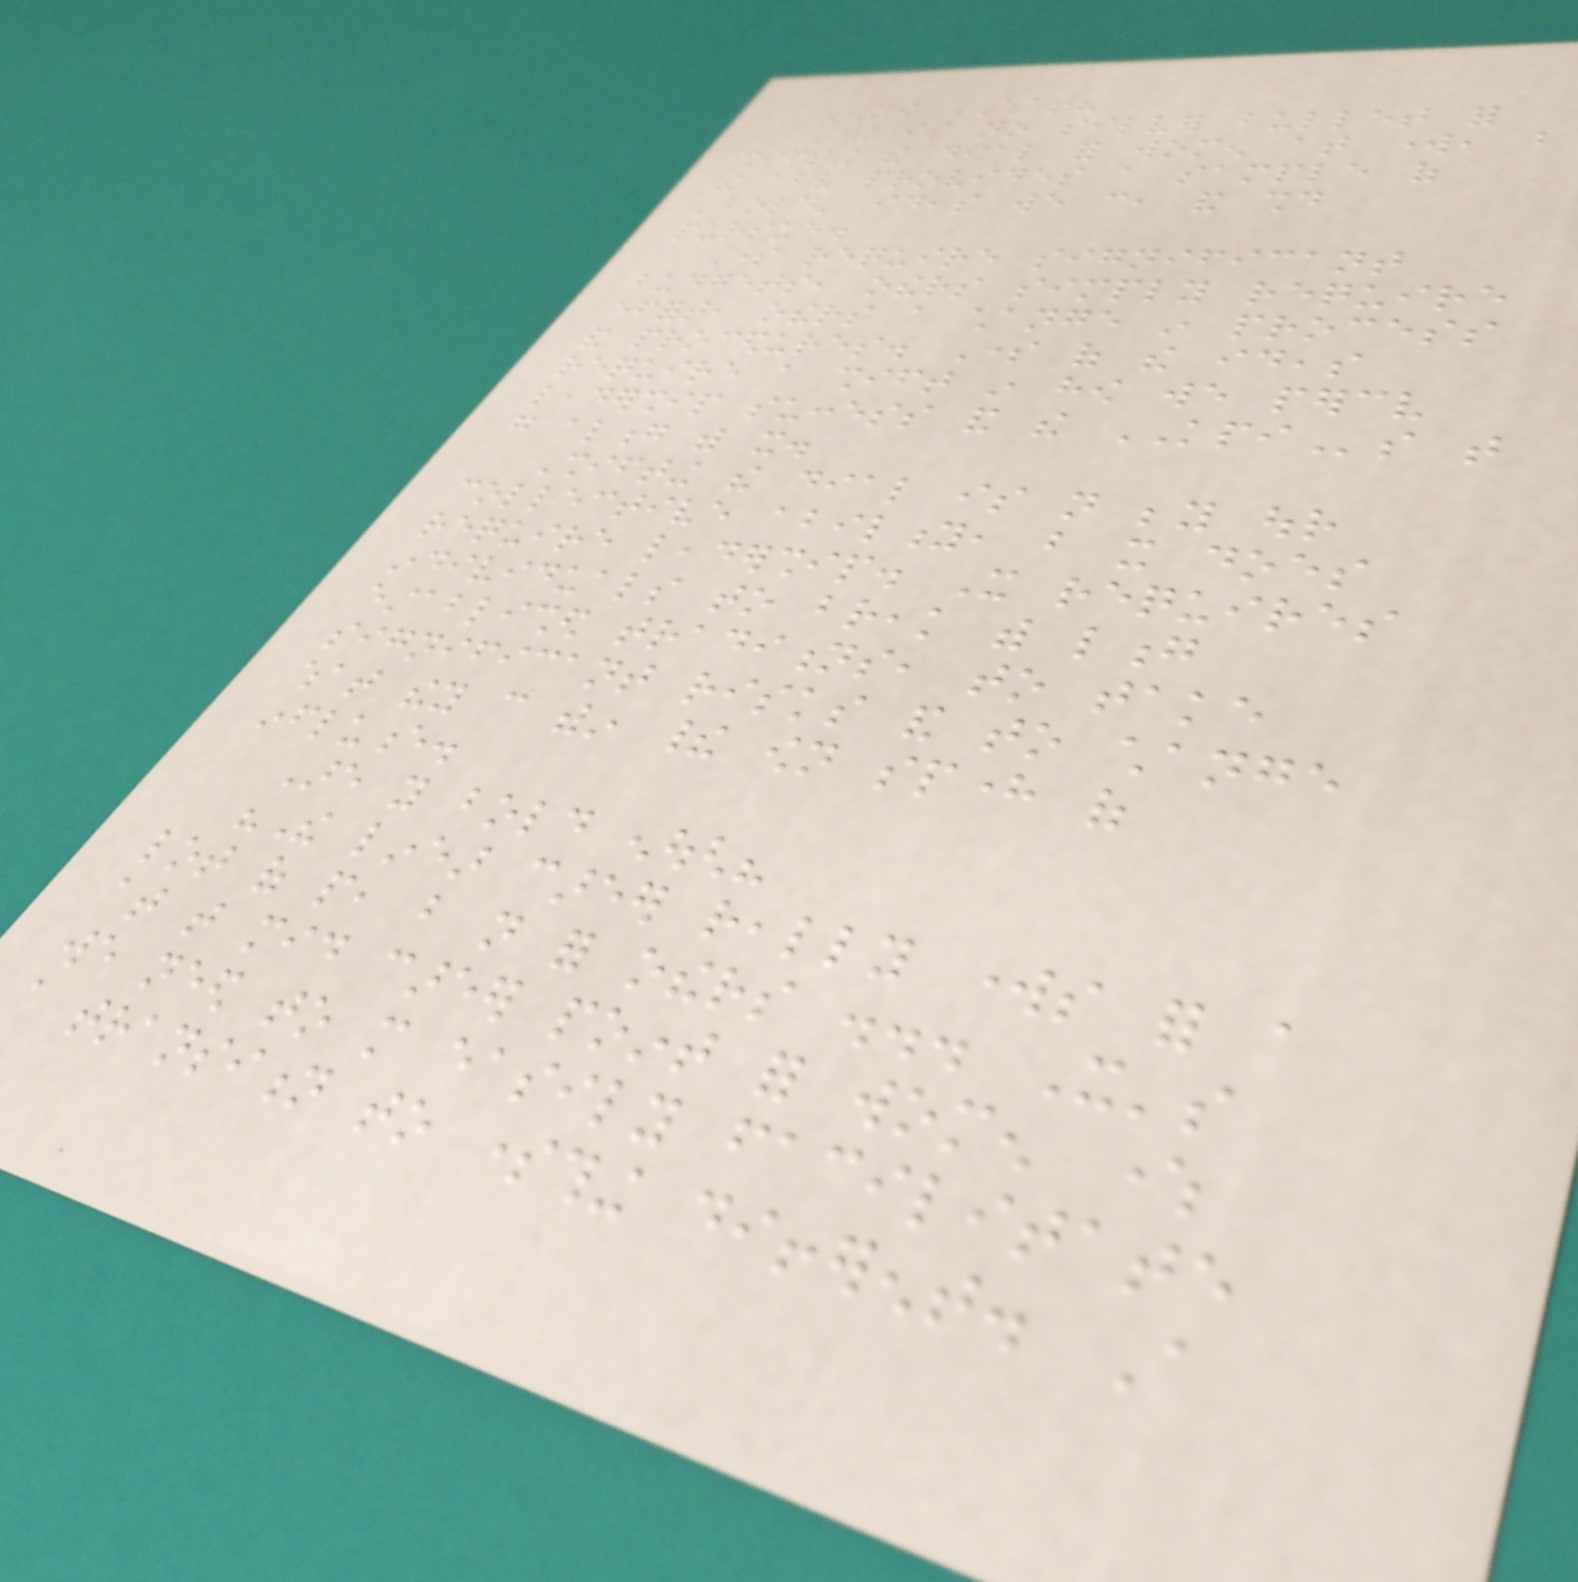NOW WHAT?
There is no silver bullet for
shifting the dial for women at work, but
the above provides a sample of
'bold' ideas we can, and should
pursue.
Some require significant
budgets, others simply require
effort, others a change in process
and procedures. Some of the ideas
require a shift in how we perceive
leadership success and the KPIs that
go along with it.
Shifting the dial is not beyond our
collective ability, but it does
require leadership. It requires
individuals to break with long
established traditions, to take
significant risks and to change
what they can within their own sphere of
influence.
Are you bold enough?
"The linear career really works for a
lot of people, but not for others ... It's
at that mid career point for women where
we need to more easily facilitate
a transition to something different. A
